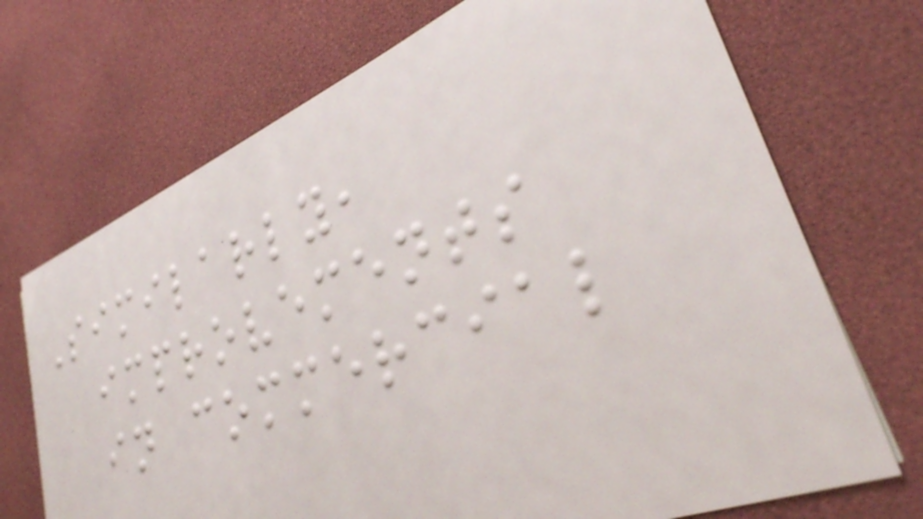Similarly,
improvements
in commercial
